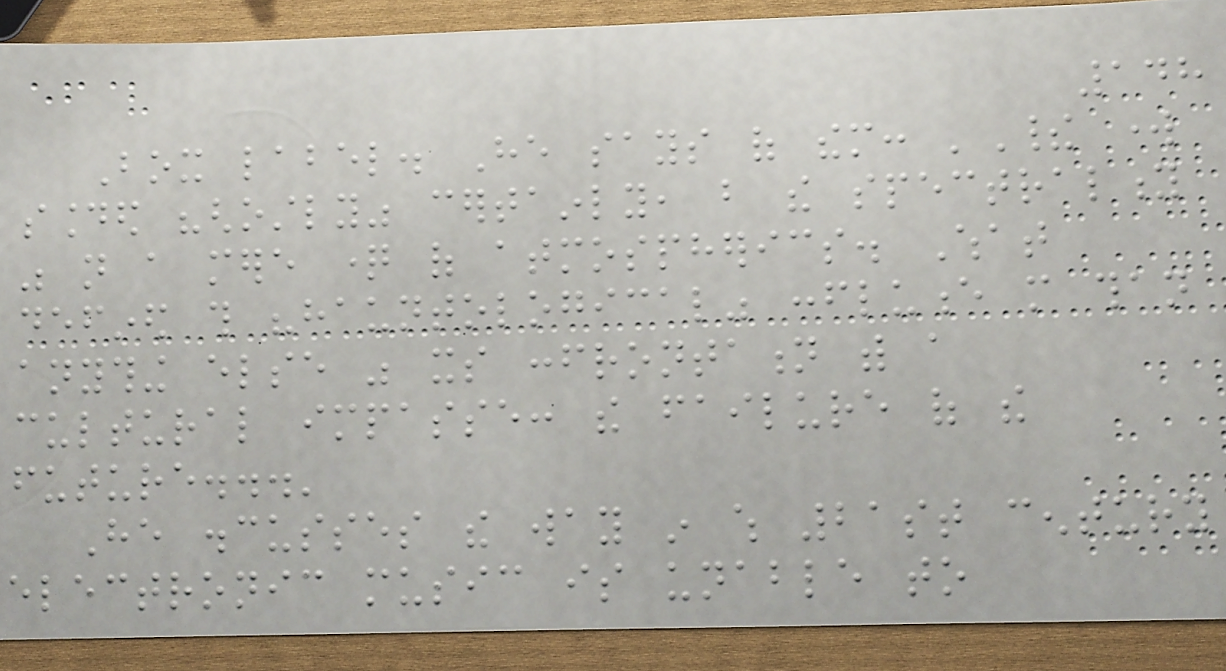148
Box label. He says of them: 'Their work
sounded "ghostly" certainly, but the spectrality
was not a mere question of atmospherics. What
defined this "hauntological" confluence more than
anything else was its confrontation with a
cultural impasse: the failure of the
future...'
He discusses the way in which 21st century
electronic music is unable to
